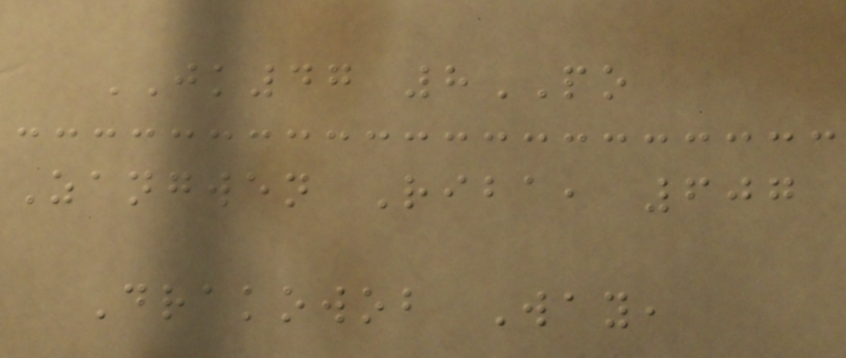JK47 8PO
Zangwen Riba, 607
Drakowob Way,
